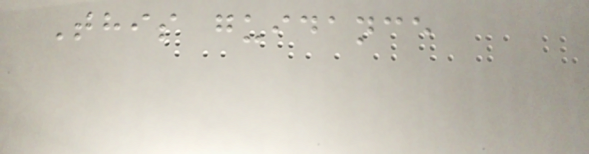This guidance
